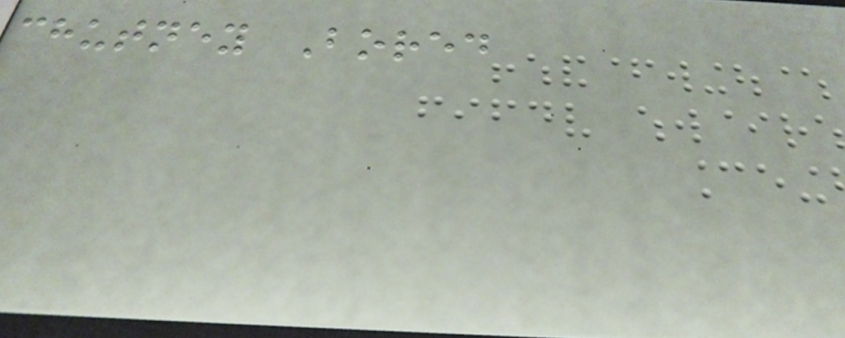chutney Bored
